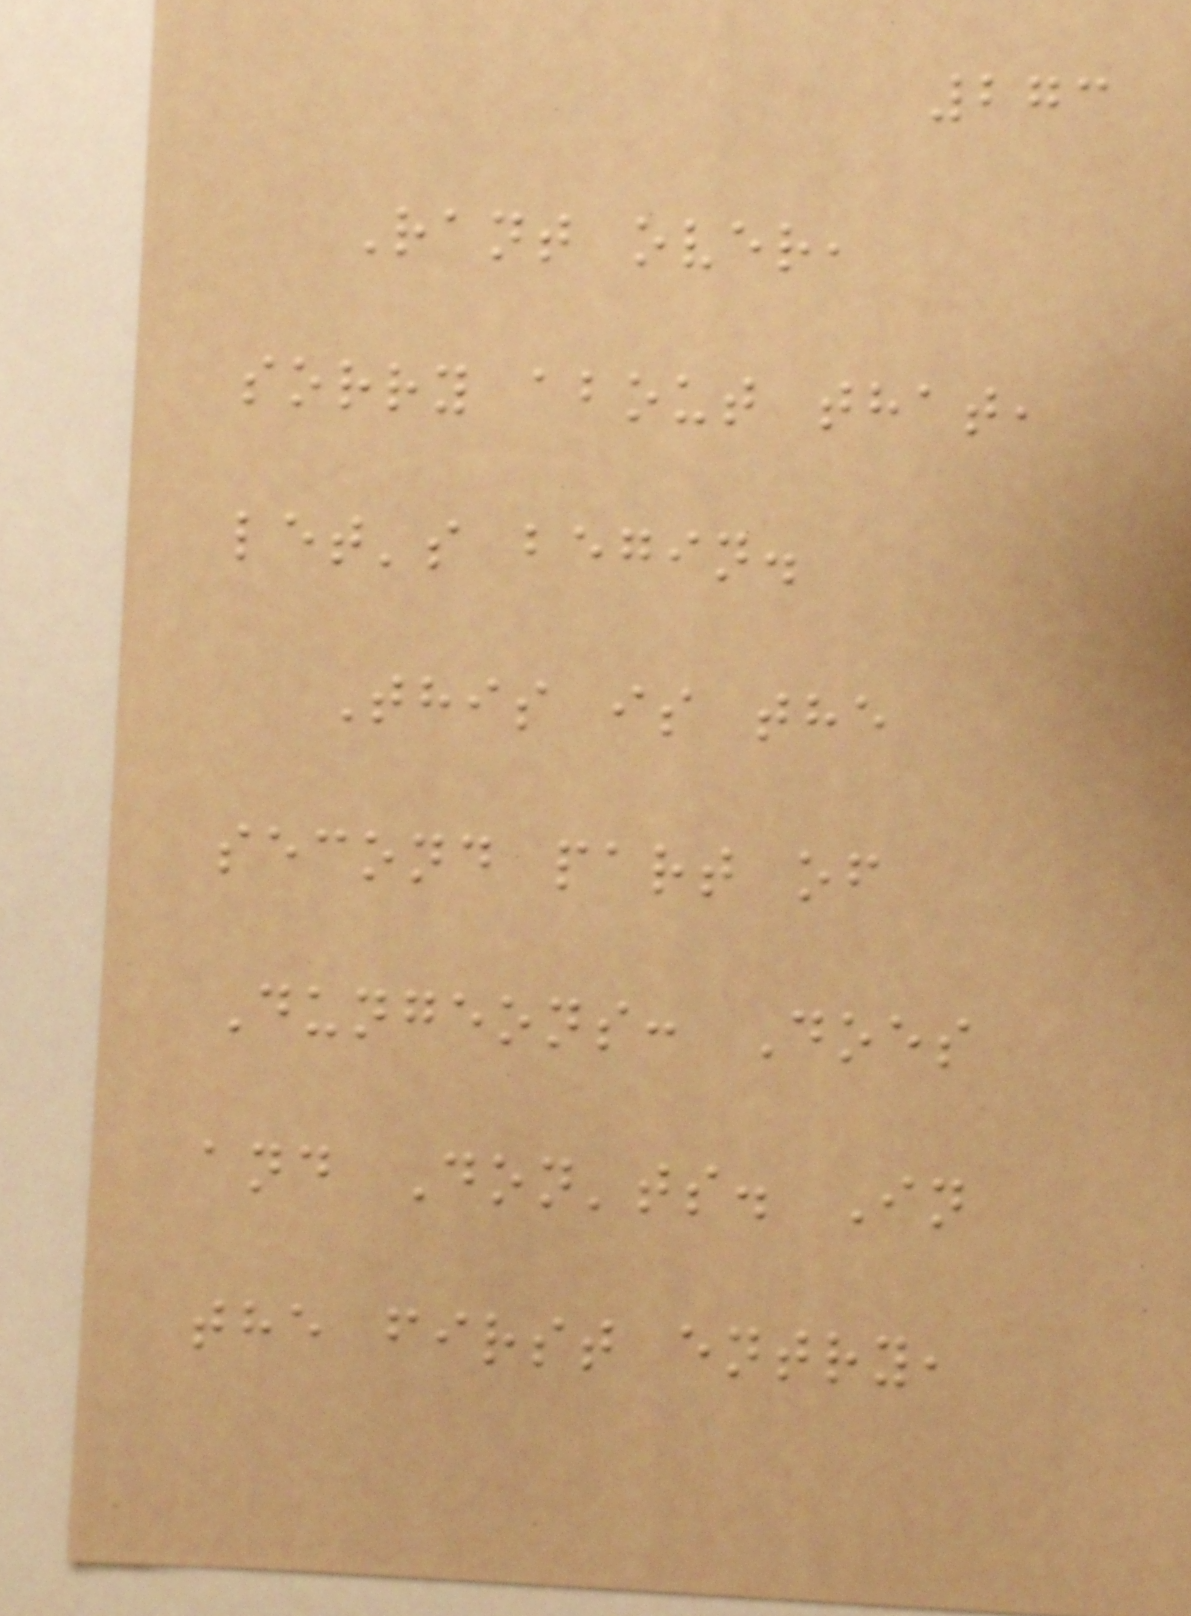273
Rant over,
sorry about that,
let's begin.
This is the
second part of
Dungeons: Does
and Don'ts. In
the first entry,
